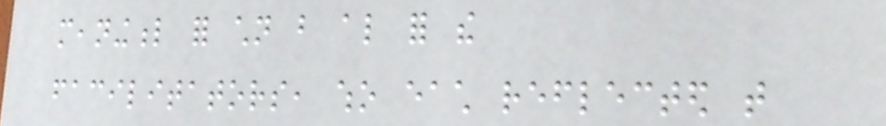meaningful for children but also for the
facilitators, who each reflected that
